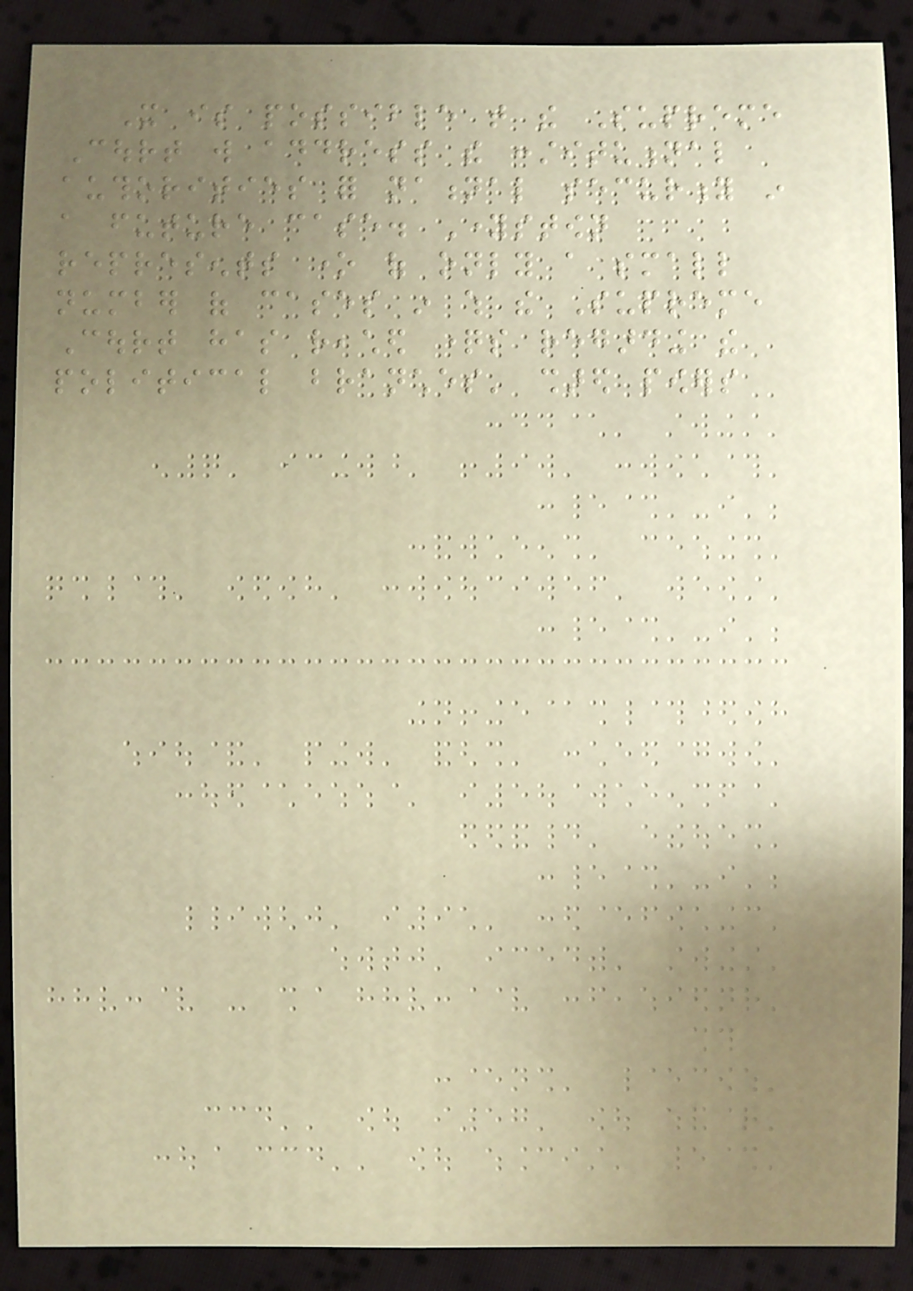It is possible that the Supreme
Court will address the constitutional
authorities for national security in
a future case. Youngstown
represents one of only a small
number of cases in which the Supreme
Court has reached questions regarding the
political branches' shared powers
